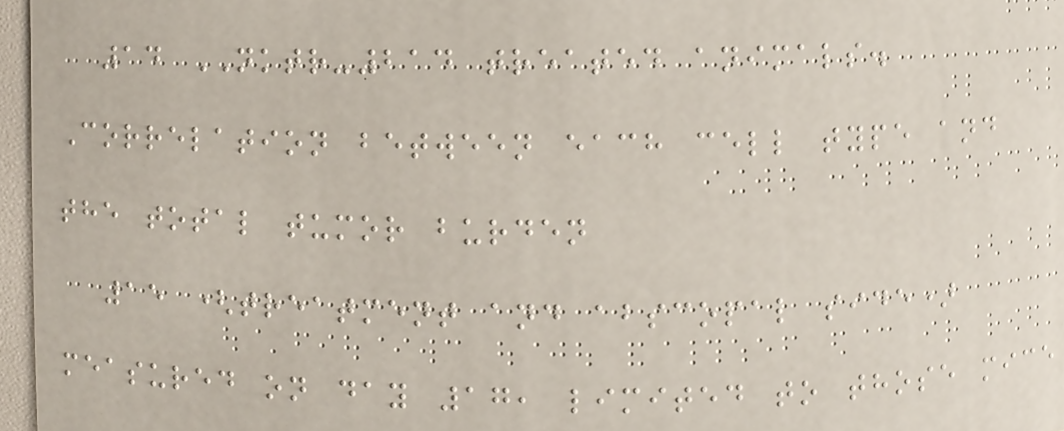14 NKTR-214 treated animals.
Correlation between each cell type and
the total tumor burden
15 (treatment and abscopal side)
measured on day 17, limited to those mice
